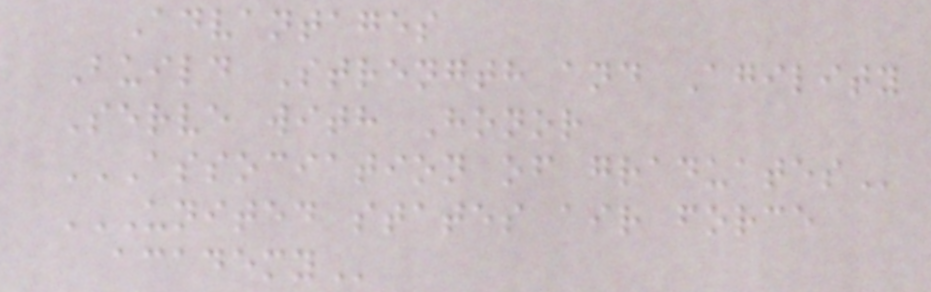Advantages
Build Strength and Agility
Serve with Honor
ASSOCIATION OF GRADUATES
UNITED STATES AIR FORCE
ACADEMY
